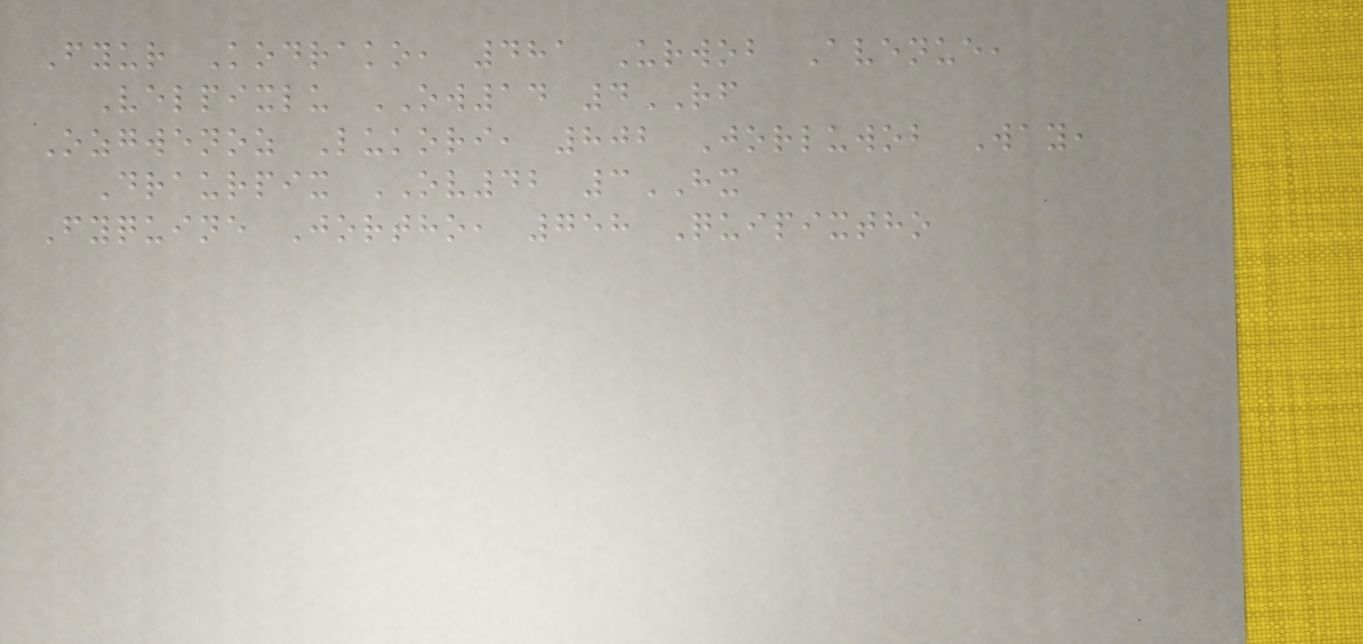Fyur Kodrako, 481 Urwob Avenue,
Velpixlu OW14 4RF
Ozgwenoz Lukori, 802 Jorluwob Way,
Draurpix OV42 3HX
Fyquine Jortho, 758 Quipixtho
